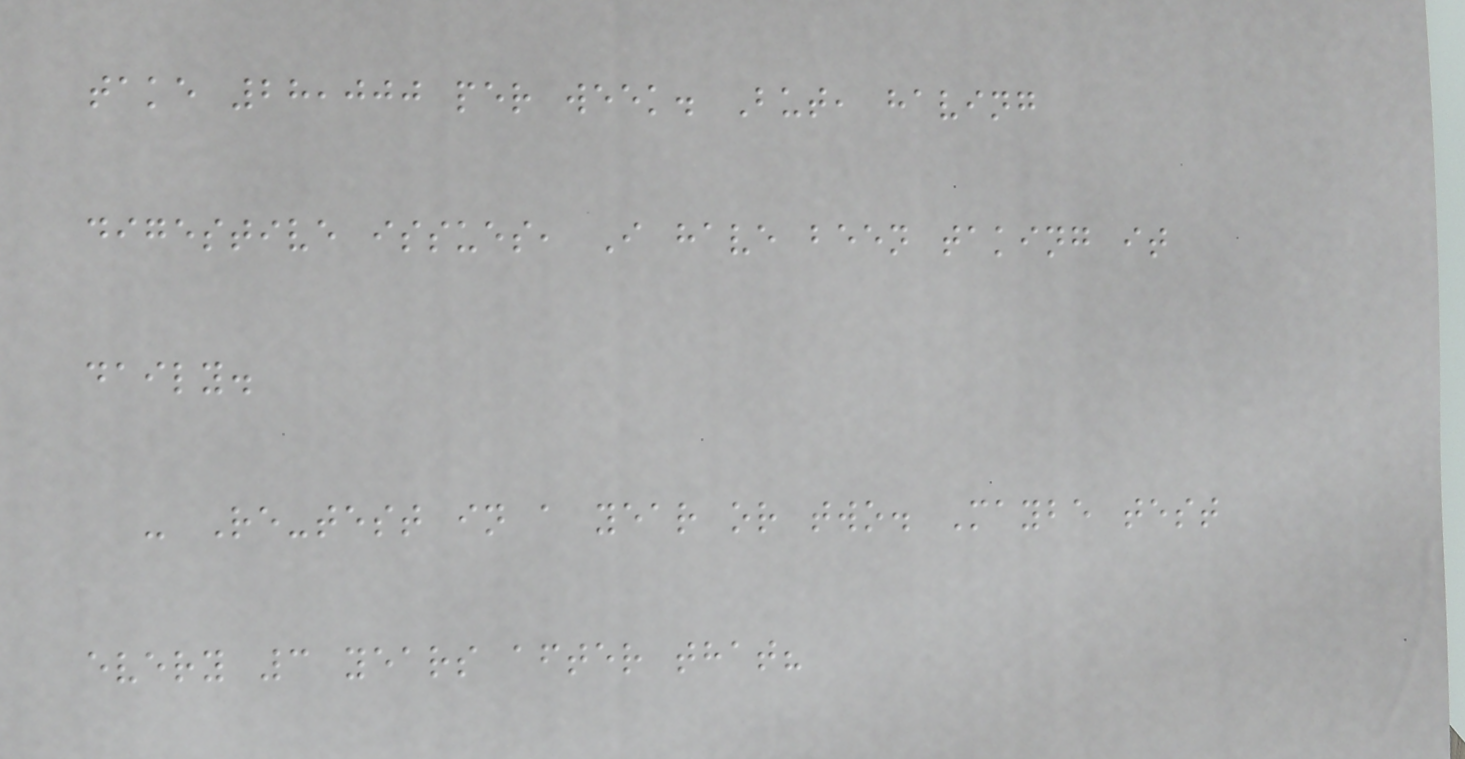take 28,000 per week. But, having
digestive issues, I have been taking it
daily.
- Re-test in a year or two. Maybe test
every 3 years after that?
